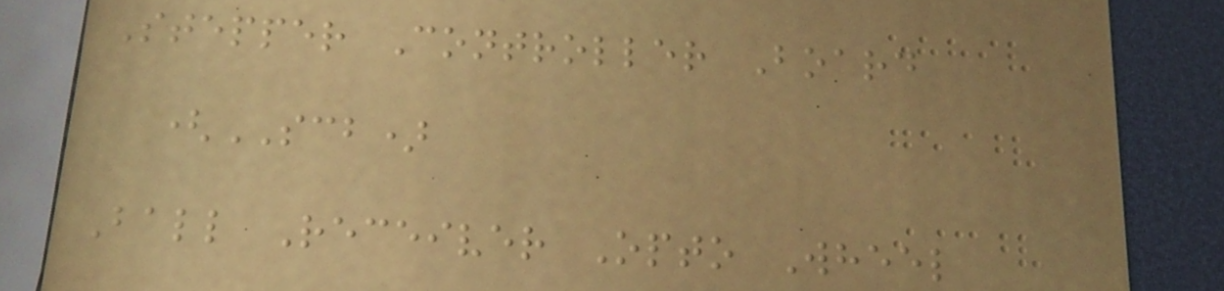Stepper Controller Board
(SCB)
Ball Receiver Opto Wheel
